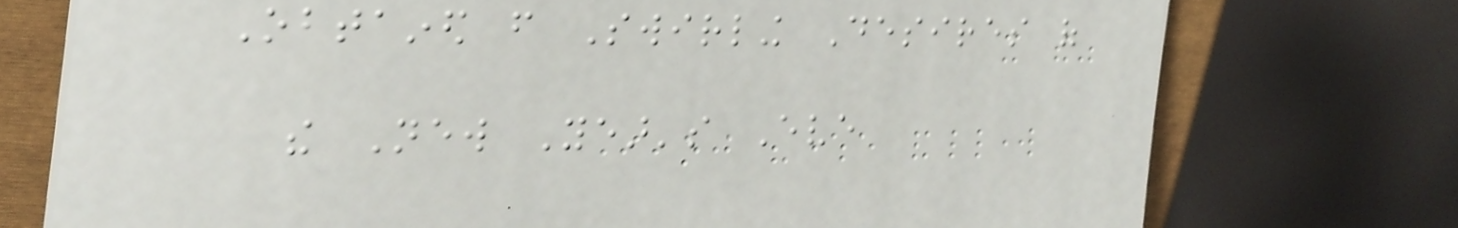Obtained from Swirling Desires of
the New Year's Eve
